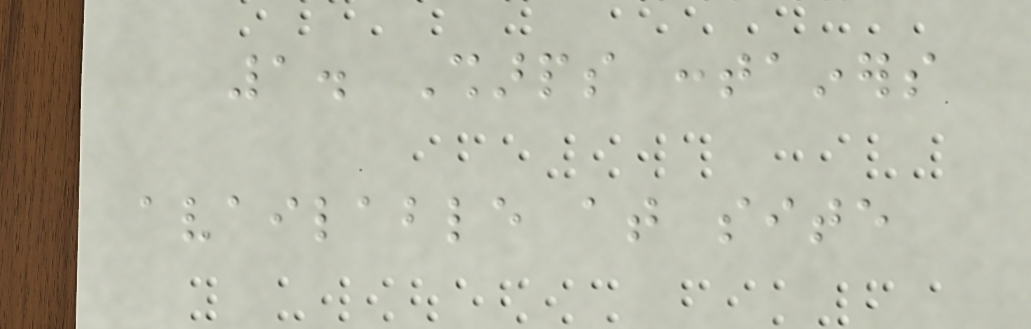1. Sharps containers
available at site
